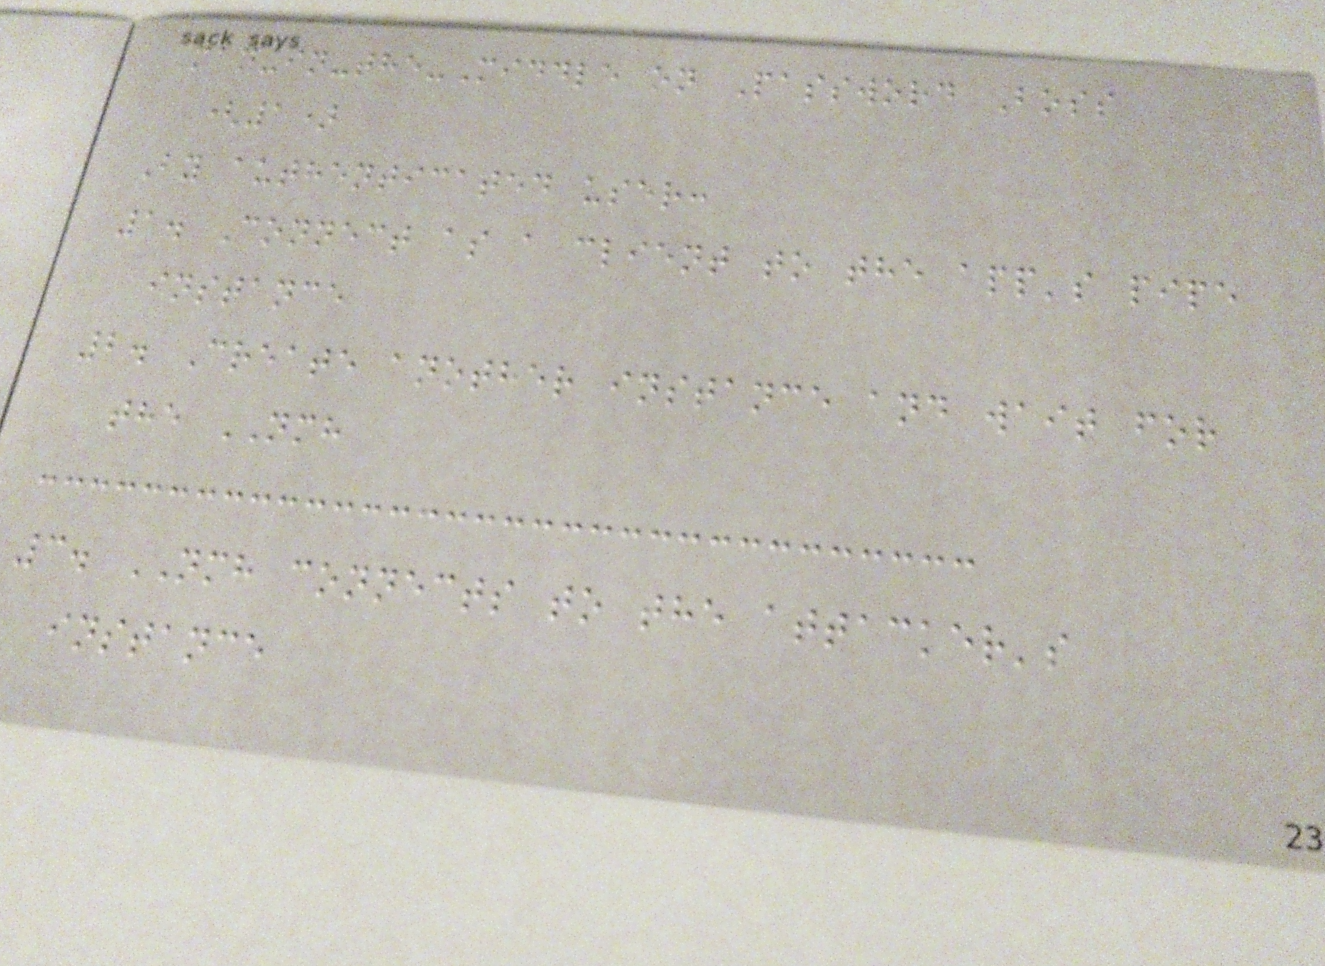Man-in-the-Middle on Password Boss
(1)
By authenticated user:
1. Connect as a client to the app's pipe
instance
2. Create another instance and wait for
the NMH
3. NMH connects to the attacker's
instance
